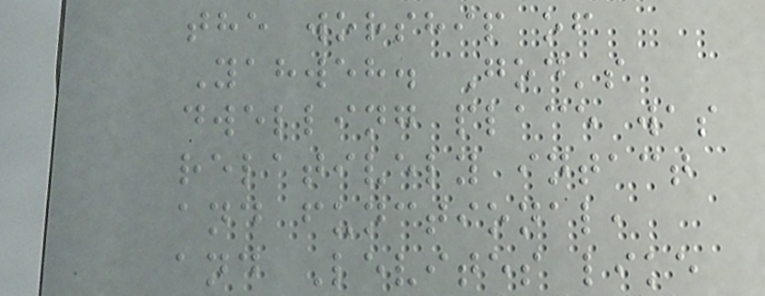the worship of
Yahweh. God's
dwelling place was
relatively intact
and functional,
and Levites like
